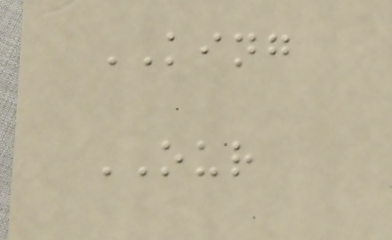KING
OUR
